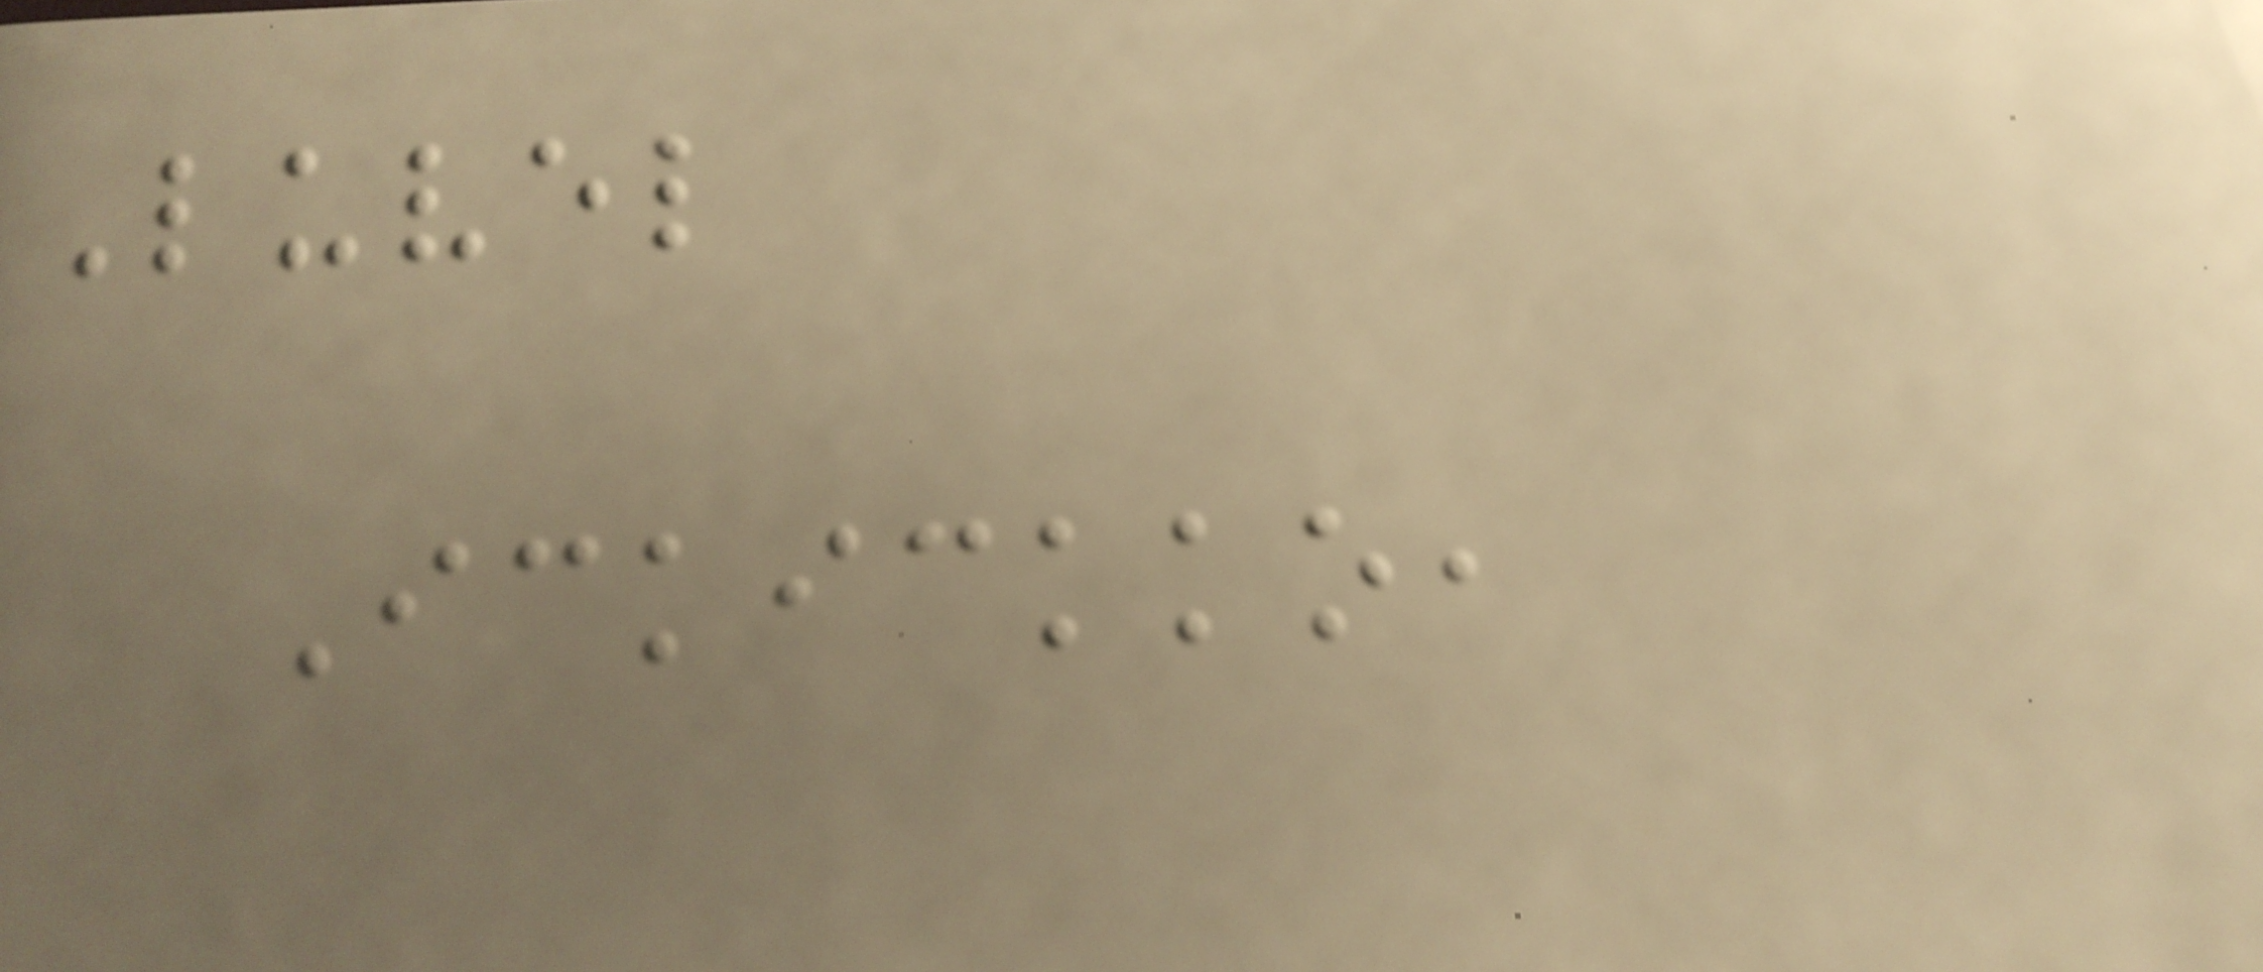Luvel
Ickickko,
